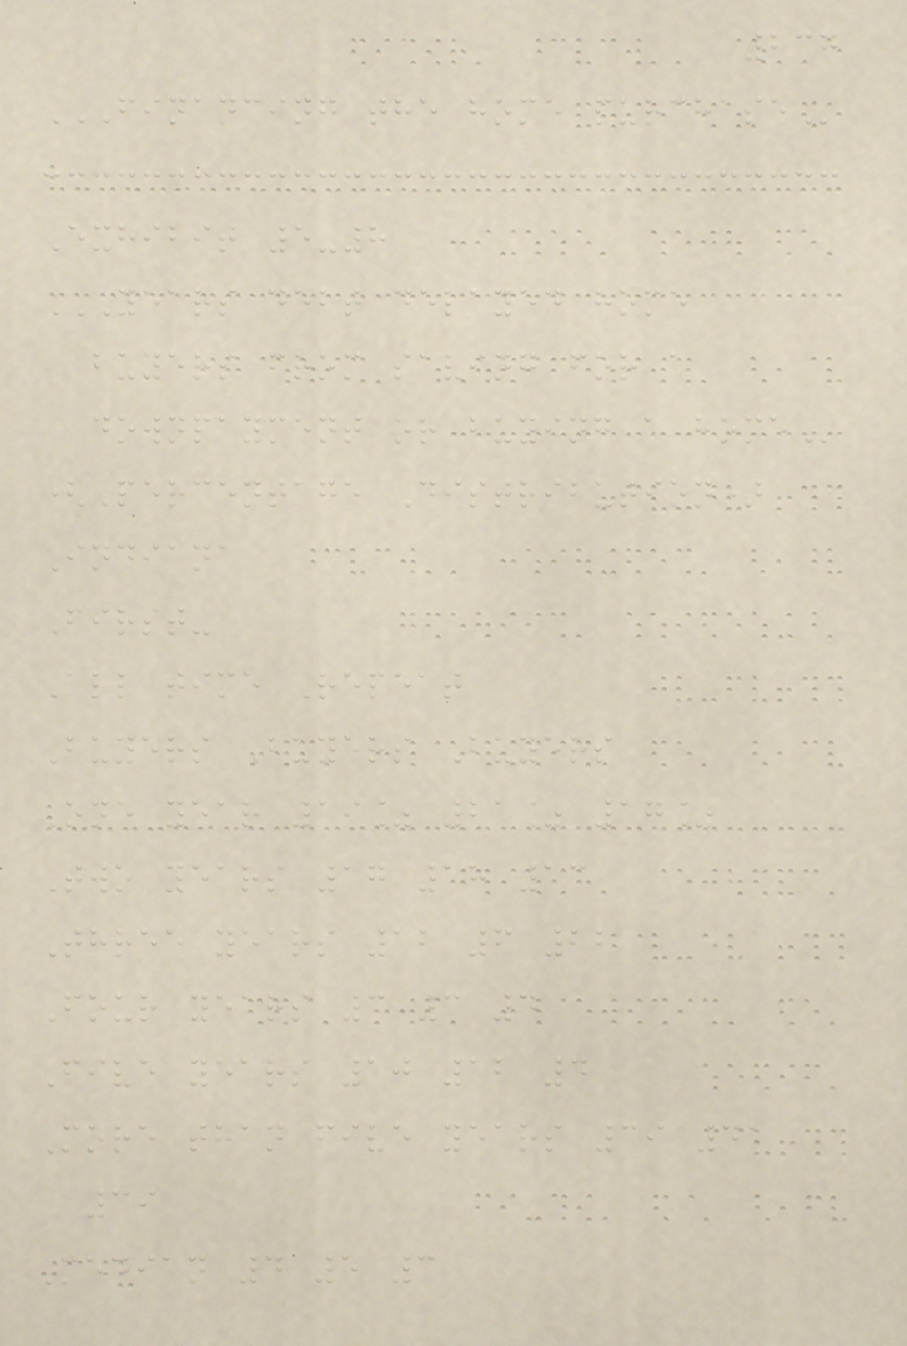237
FINANCING THE HOME PURCHASE
Exhibit 5-8
YEARS DEBT DELAYED HOME
BUYERS FROM SAVING FOR A
DOWNPAYMENT OR BUYING A HOME
(Percentage Distribution)
Indiana
First-
All time Repeat
Buyers Buyers Buyers
One year 19% 21% 17%
Two years 17 18 13
Three years 12 6 22
Four years 3 3 4
Five years 10 12 4
More than five years 39 41
39
Median 4 5 3
